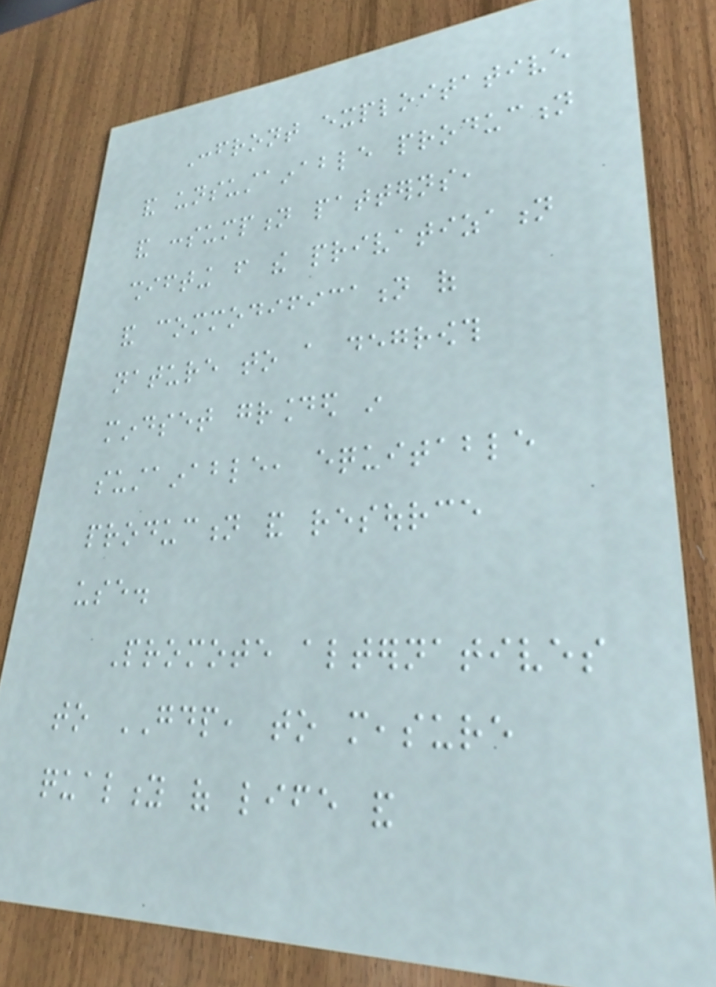Confront exploitative
and unsustainable production
and consumption patterns,
shifting from the privatization
and commodification of
nature to a degrowth
mindset grounded in
sustainable, equitable
production and resource
use.
Promote alternatives
to GDP, to measure
quality of life and
